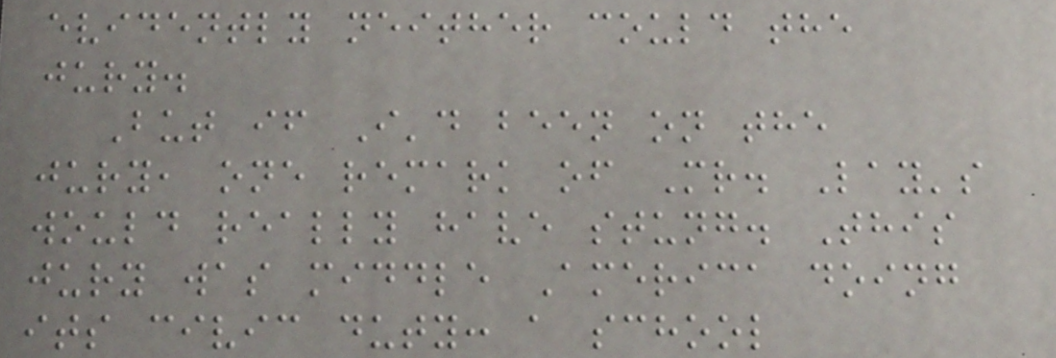evidently neither could the
jury.
But if I'd been on the
jury, one remark of Mr. Lay's
would really have stung. This
jury was middle America doing
its civic duty: a school
